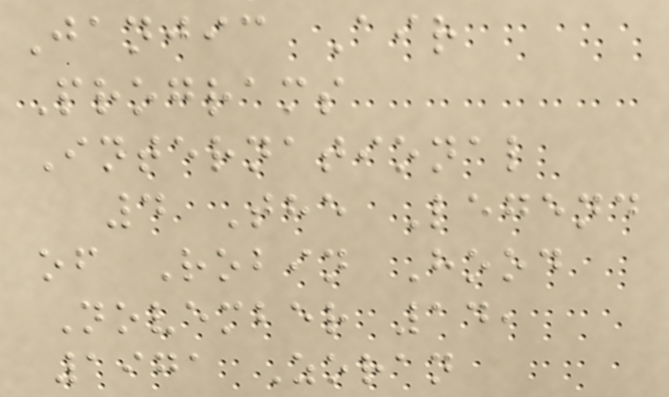Janjic Air
Programs
International
4 The Legend
of Robin Hood
November 14,
1971 Zoran
